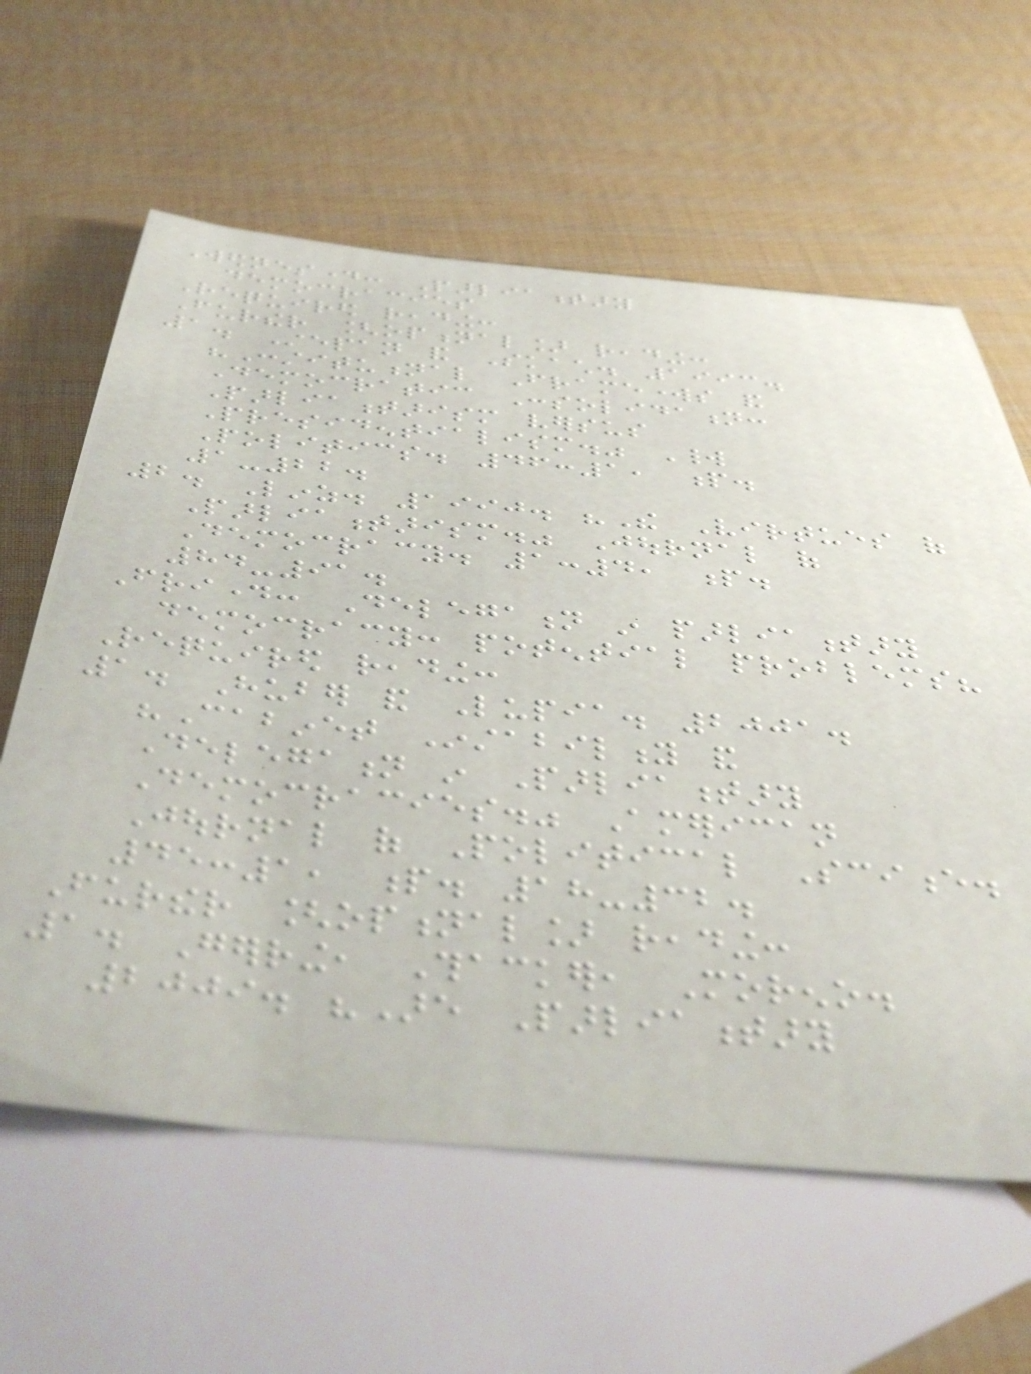Wednesday: Parliamentary
democracies
Required reading:
Further [optional] reading:
1. Stepan and Skach. 1993.
"Constitutional Frameworks and
Democratic Consolidation:
Parliamentarism versus
Presidentialism." World
Politics. 46:1, p.
1-22.
2. Linz. 1990. "The Virtues of
Parliamentarism." Journal of
Democracy. 1:4, p.
84-91.
Friday: Delegation in parliamentary
democracy: potential problems?
Required reading:
1. Huber and Lupia. 2001.
"Cabinet Instability and
Delegation in Parliamentary
Democracies." American
Journal of Political Science.
45:1, p. 18-32.
Further [optional] reading:
1. Gerring, Thacker, Moreno.
2009. "Are Parliamentary
